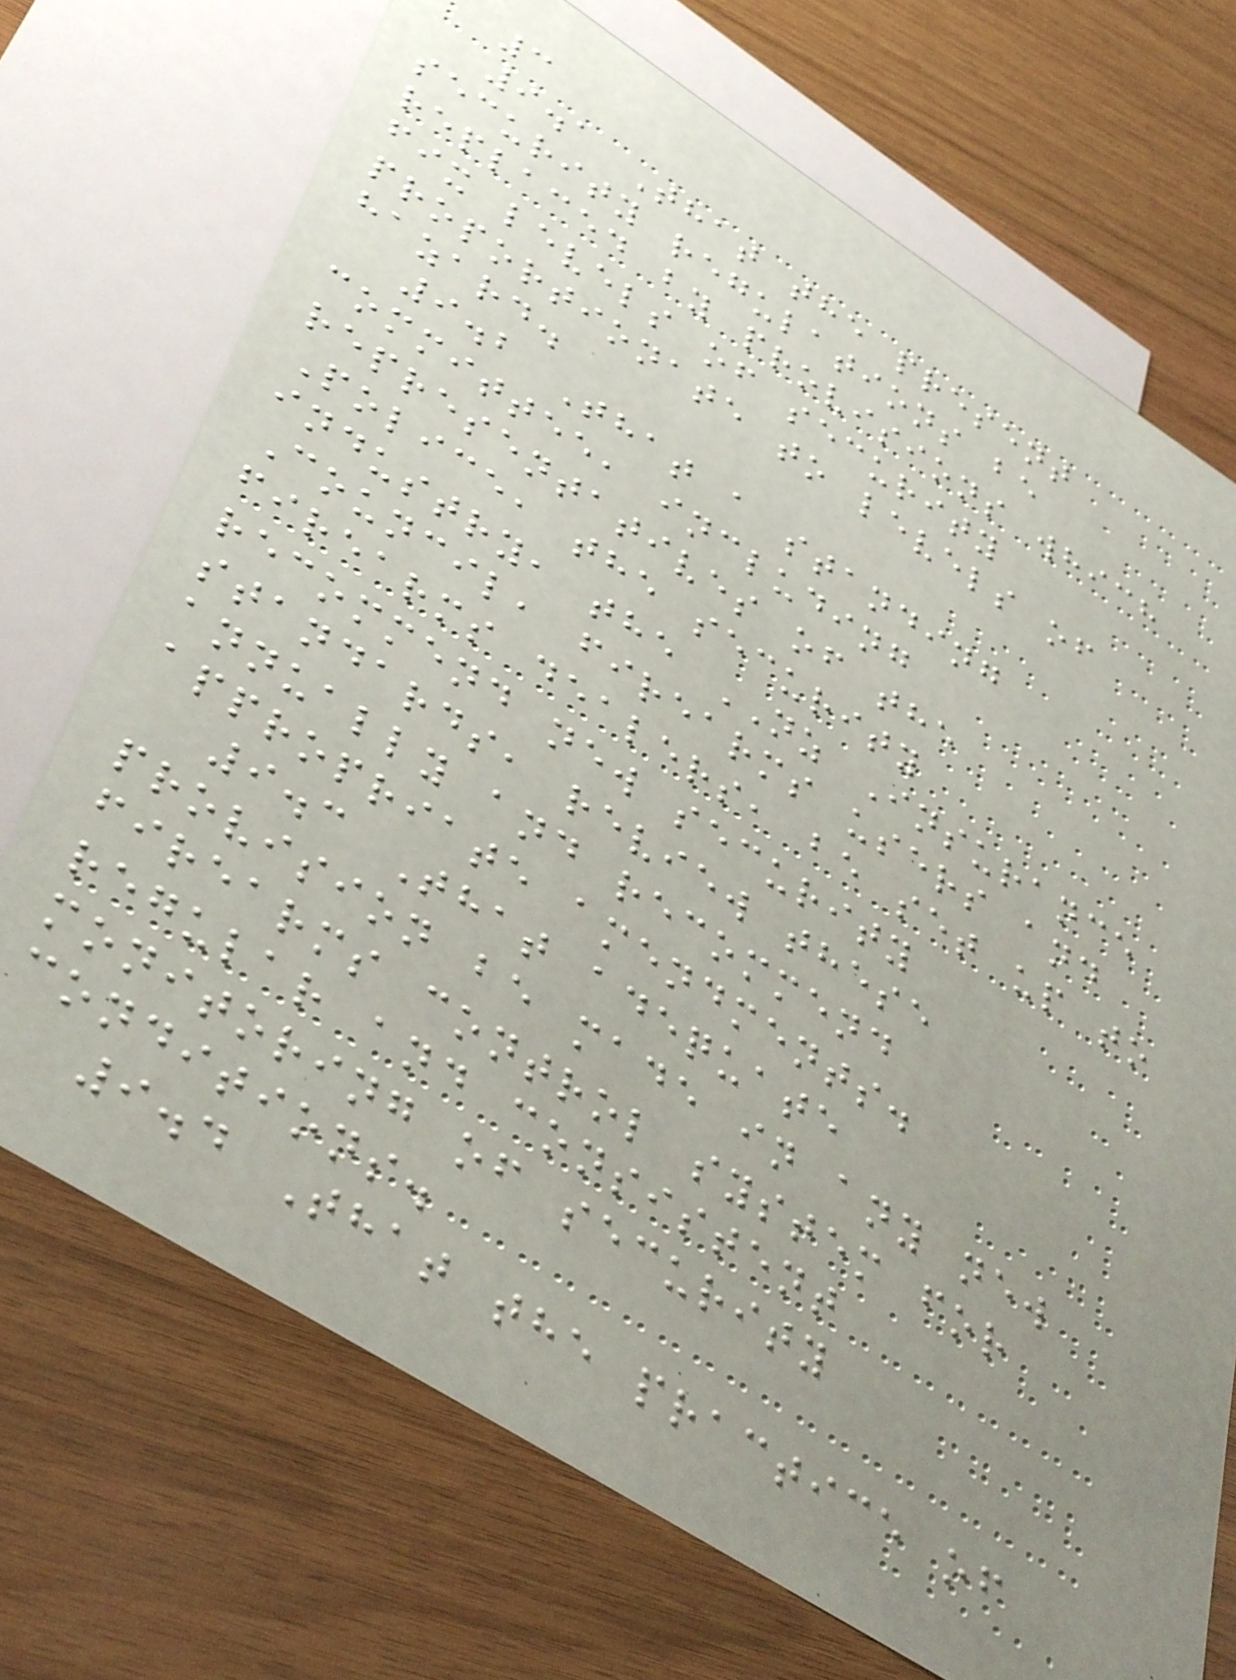3
9.1 That the present
security regulations be
replaced by provisions which
fix levels of security
proportionate to levels of
hazard.
9.2 That a standing
committee, including
representatives of the
Police, the security
industry, the NZ Insurance
Council, firearms users and
firearms dealers, be set up to
recommend new security
standards, review these
annually and recommend
appropriate amendments.
9.3 That adequate
provision be made in any new
firearms control system for
regular and consistent
monitoring of security
conditions.
9.4 That the practice of
